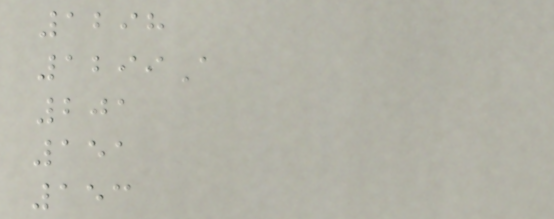1298
1299A
201
151
153
